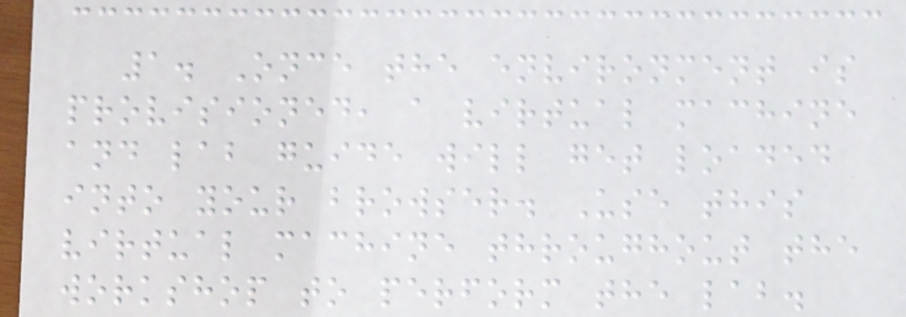1. Once the environment is
provisioned, a virtual machine
and lab guide will get loaded
into your browser. Use this
virtual machine throughout the
workshop to perform the lab.
